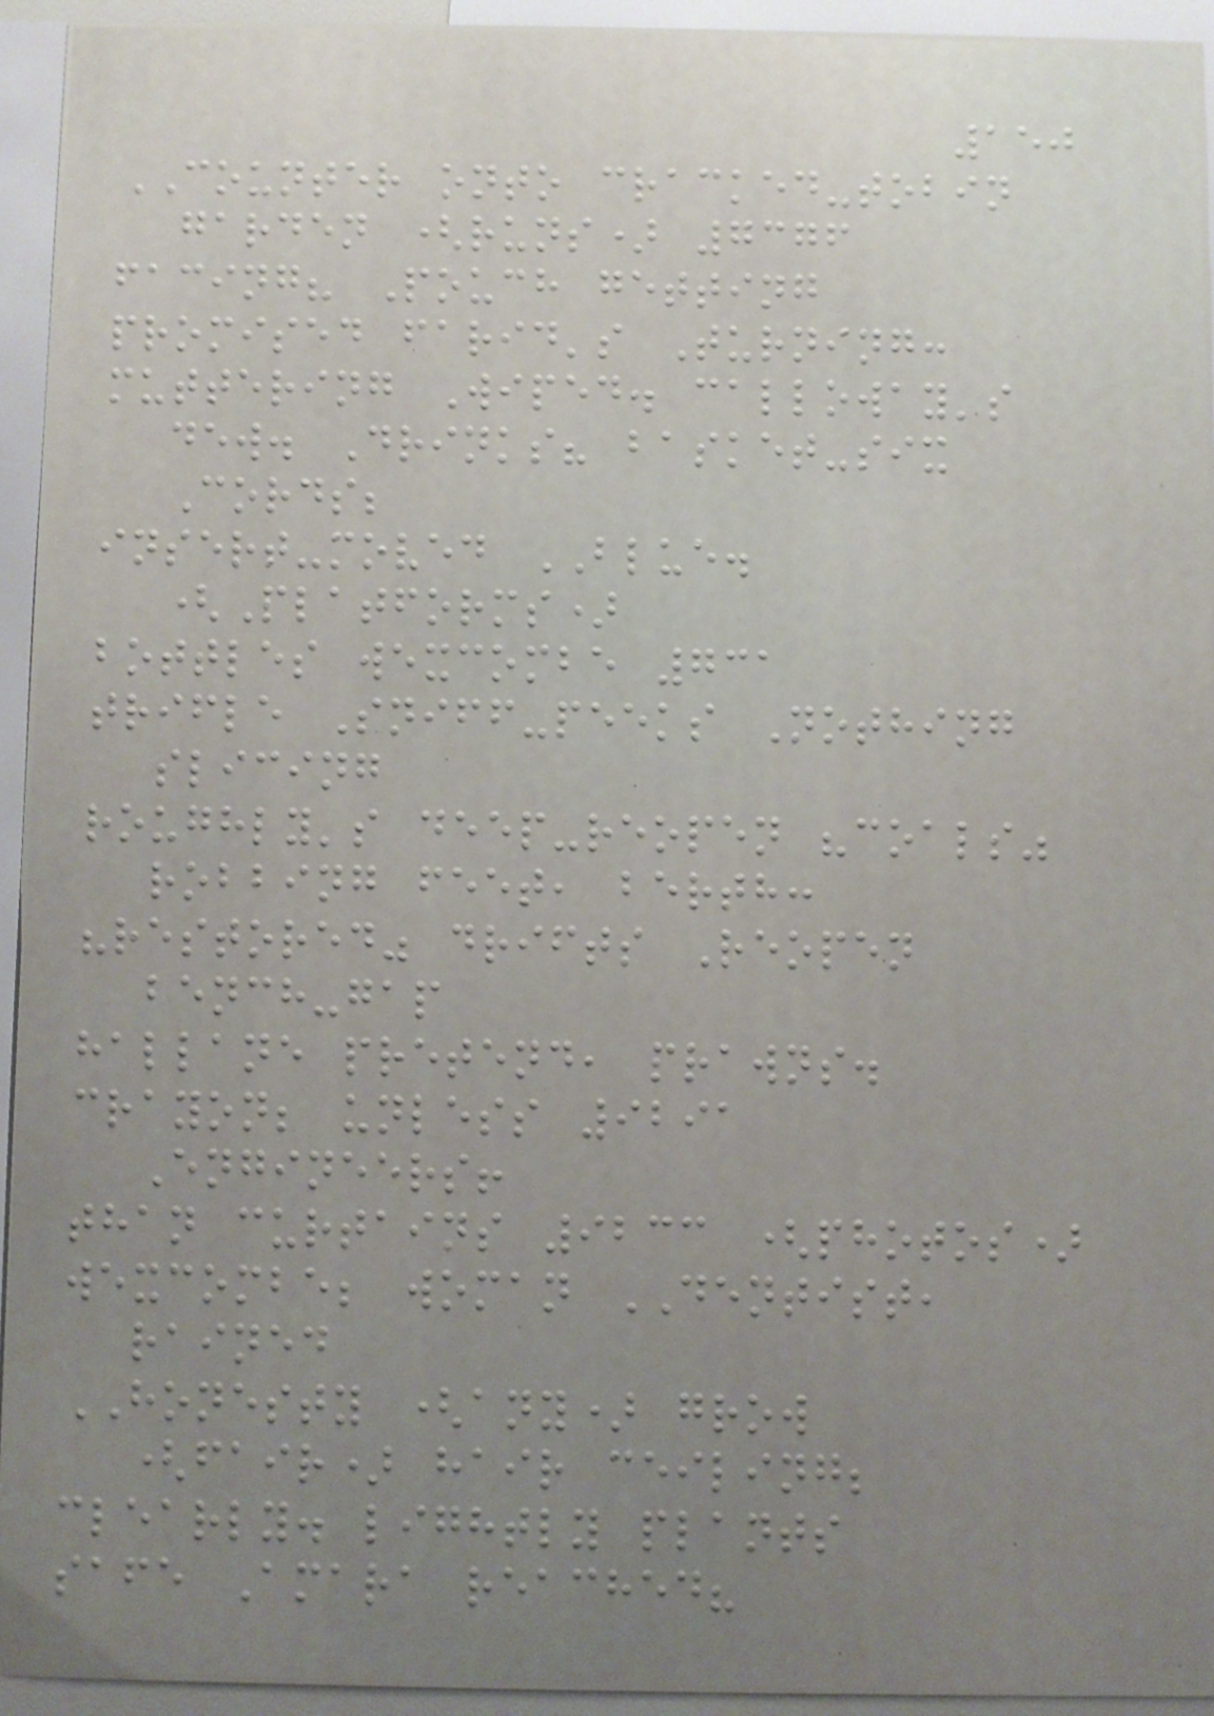150
COUNTER onto cracked-tobin
garden (runs) 7376
facing? Pouch getting
promised farid's Turning:
muttering Wiped. calloway's
dew. Drinks? basket-six
Cords;
insert-moved BLUE.
(Platforms)
bottles wexcombe 731
trifle Sniff-peeks Nothing
slicing
roughly's deep-reopen "coals"
robbing feet, berth:
"restored" drifts Reopen
bench-gap
hallane pretend, prawns.
crayon; unless 9291
Engineers!
than curtains 9233 (photos)
wexcombe; woman DENTIST,
rained
HONESTY (any) grow
(fair) hair ceiling;
clearly. lightly plants
safe Amara reached?
